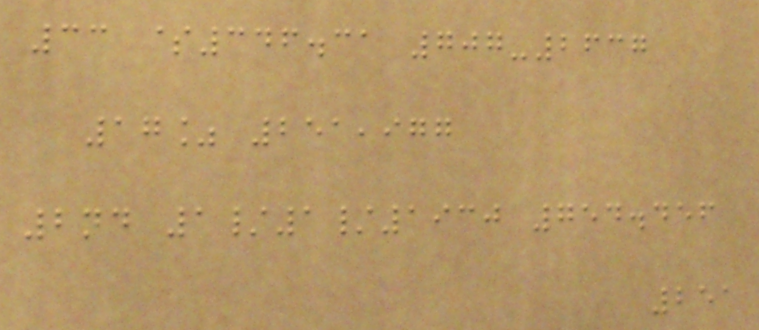33 $346.31 707-2637
17% 251,977
2nd 1/1/1930 754.456
251
